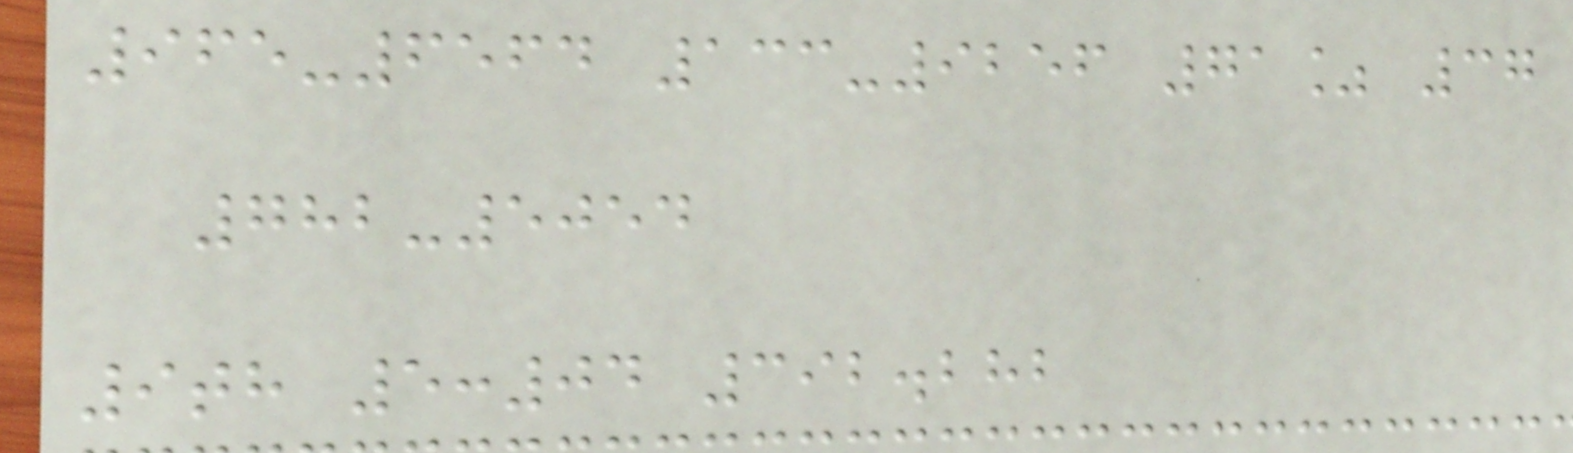965-6564 133-9256 71% 37
782-5054
9th 5:04 392.282
